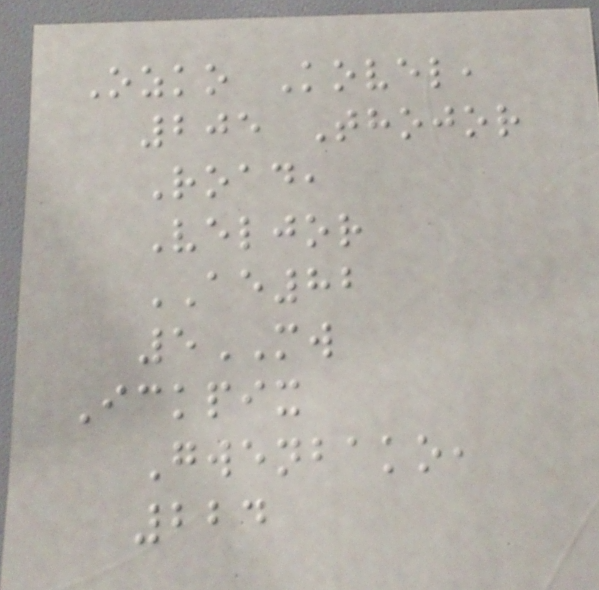Ozko Kovel,
205 Thojor
Road,
Veljor
AE82
5MW
Ickpix
Gwenbako,
224
